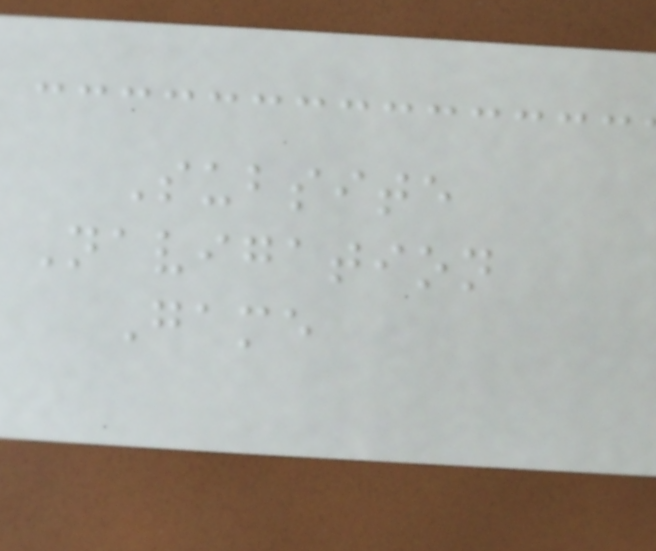Subsite
Navigation
Game
